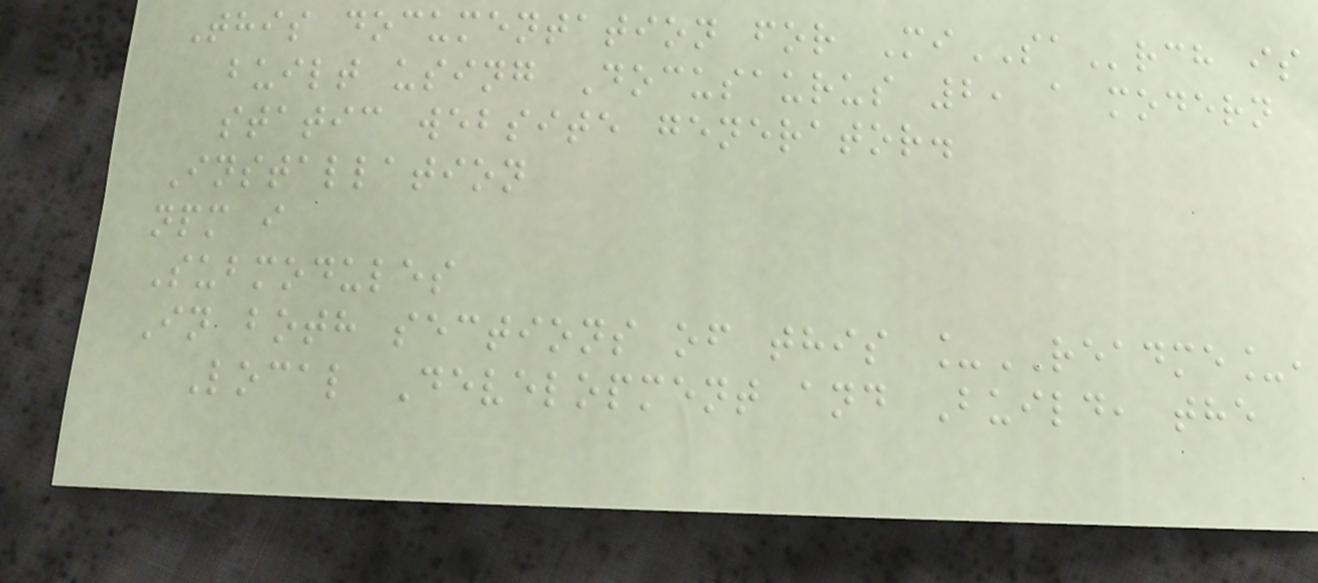This documentation for MiSArch is
built using Docusaurus 2, a modern
static website generator.
Installation
npm i
Submodules
In both sections of this _README_,
Local Development and Build, the
